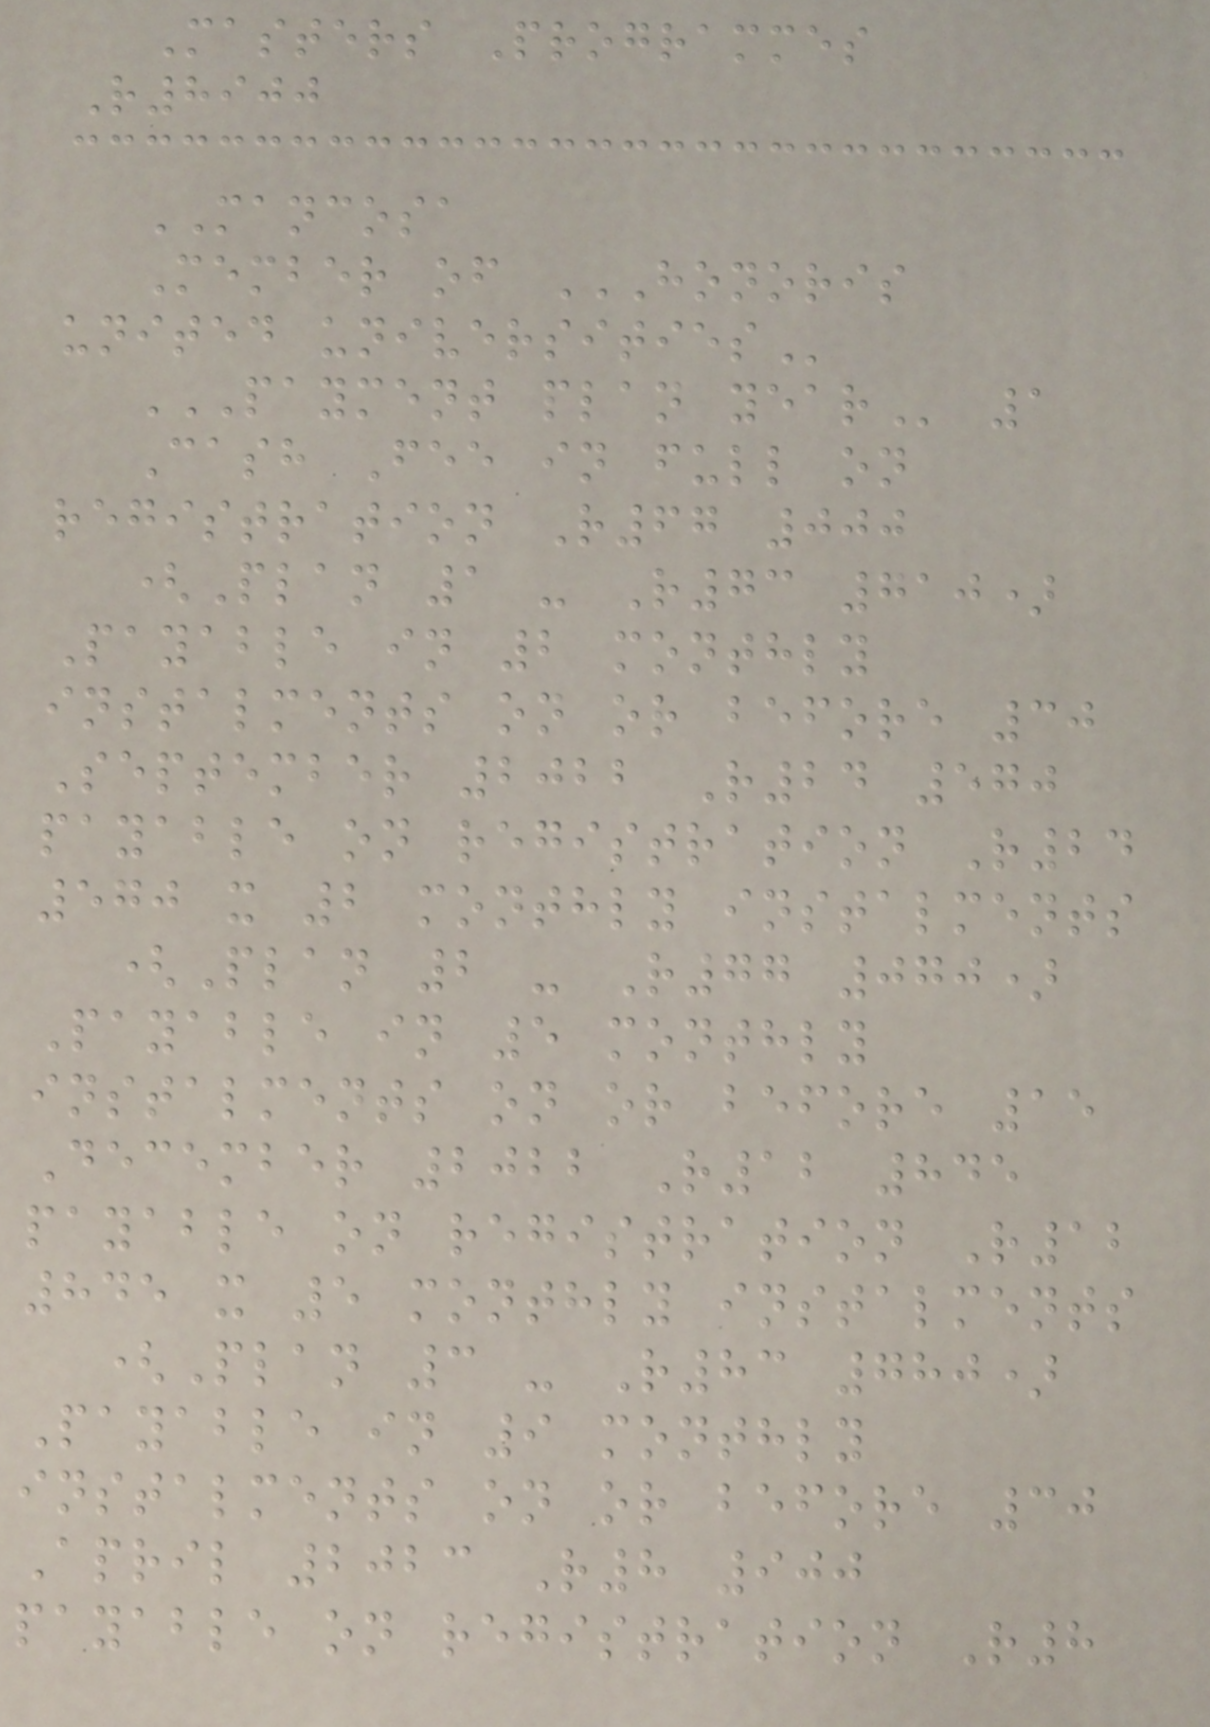Masters Programmes
R8900
MANCOSA
Member of HONORIS
UNITED UNIVERSITIES
PAYMENT PLAN YEAR 1
Cash Fee in full on
registration R67 000
(Plan 1 - R73 710)
Payable in 2 monthly
instalments on or before 30
September 2022 R24 570
payable on registration R24
570 x 2 monthly instalments
(Plan 2 - R77 070)
Payable in 5 monthly
instalments on or before 15
December 2022 R12 845
payable on registration R12
845 x 5 monthly instalments
(Plan 3 - R83 780)
Payable in 9 monthly
instalments on or before 30
April 2023 R8 900
payable on registration R8
